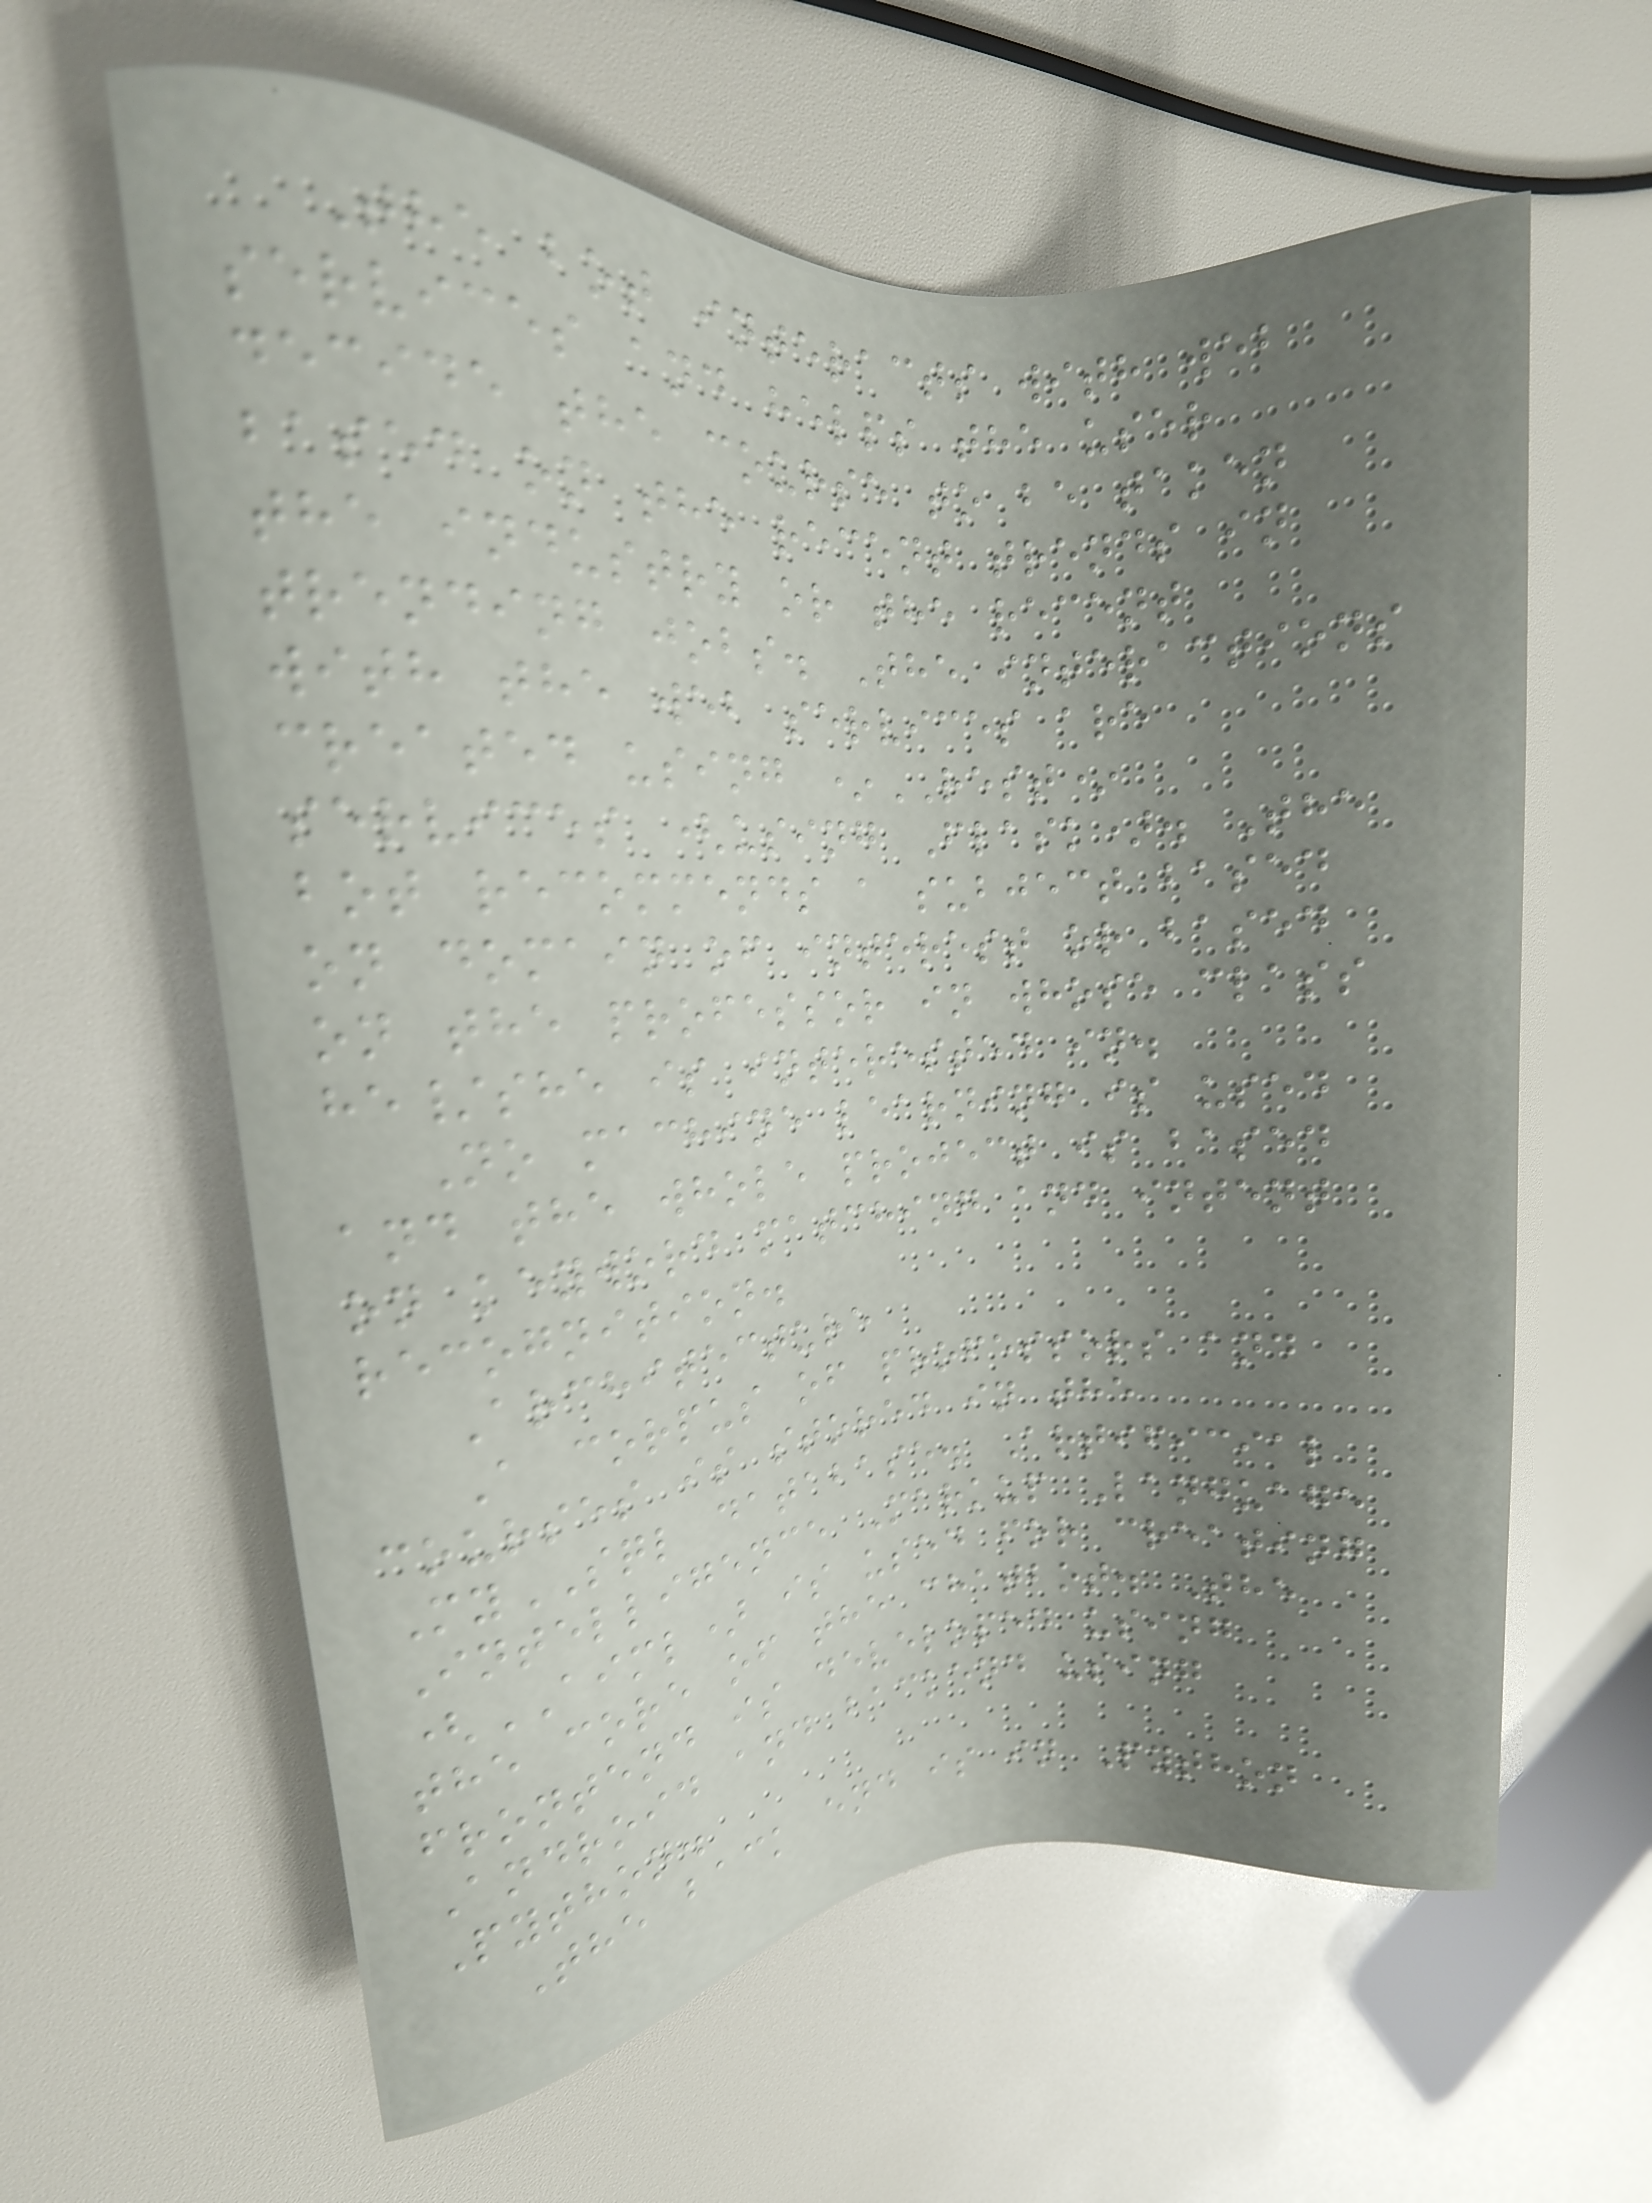The bot interacts with web
services and helps the user
decide the course to be taken
based on the recent trends in
the industry or the recent
trending jobs. The interactions
with the web services are
created using *REST*
services (using Flask). The
bot recommends a subject based
on domain of interest or based
on the professor in whose class
he/she is interested in.
No machine learning is used
and the whole project is based
on keyword matching and intent
recognition.
Architecture
A corpus of professors and
courses is stored in the
MySQL database. Artificial
Intelligence Markup Language
(AIML) is used for creating
the core of the chatbot. The
frontend is developed using
Android and backend using
Python.
The back end is in Python
